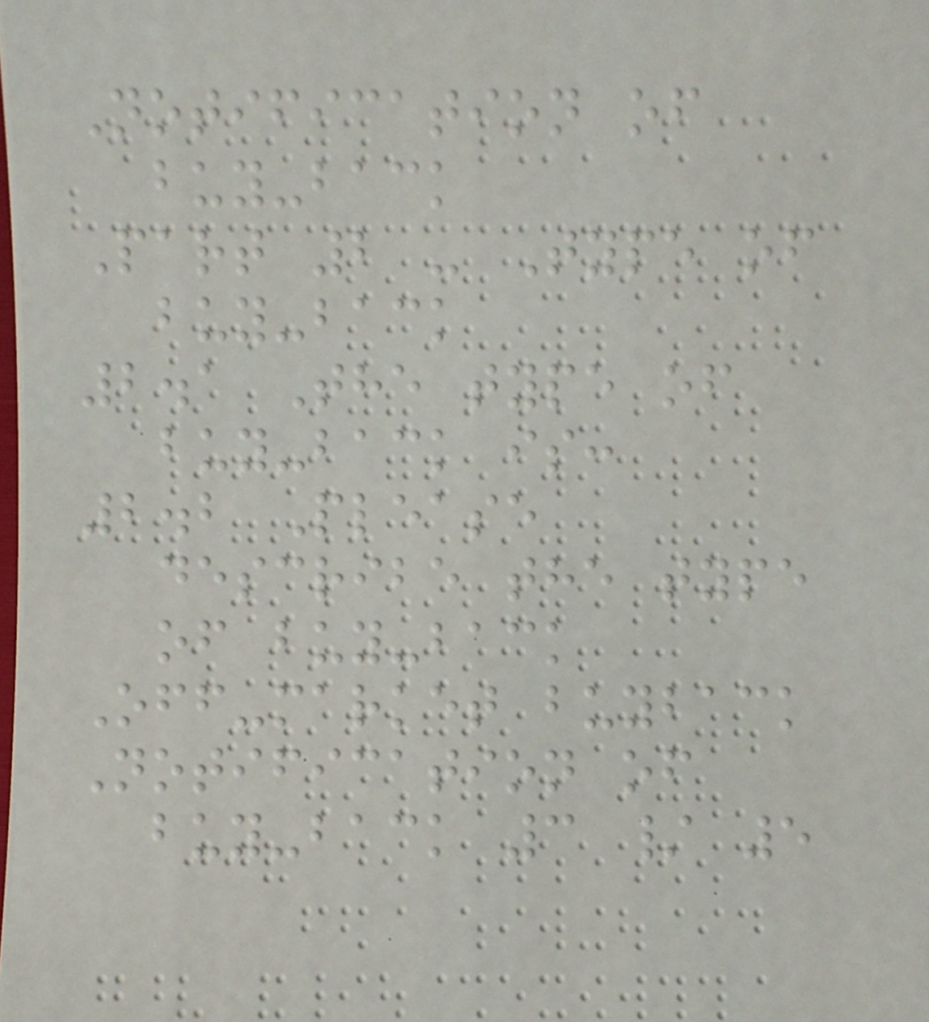Notification of
buy-back
Part 2 - Type of
buy-back
2.1 The type of
buy-back is:
2.2 Please
describe the type
of buy-back
Off-market buyback
Notification of
buy-back 3 / 5
